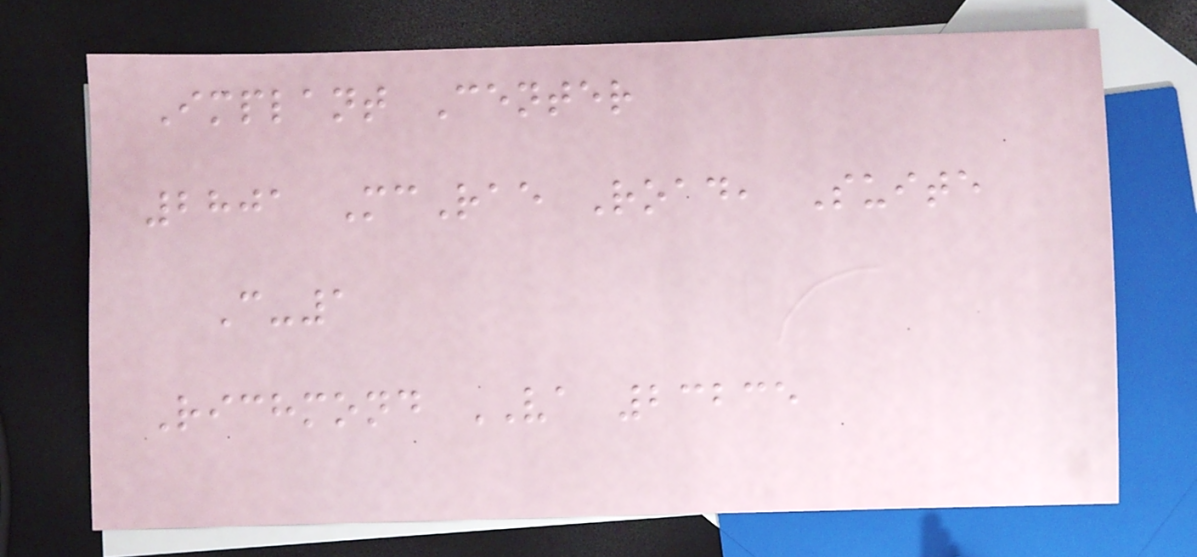Implant Center
2801 McRae Road, Suite
C-1
Richmond VA 23235
